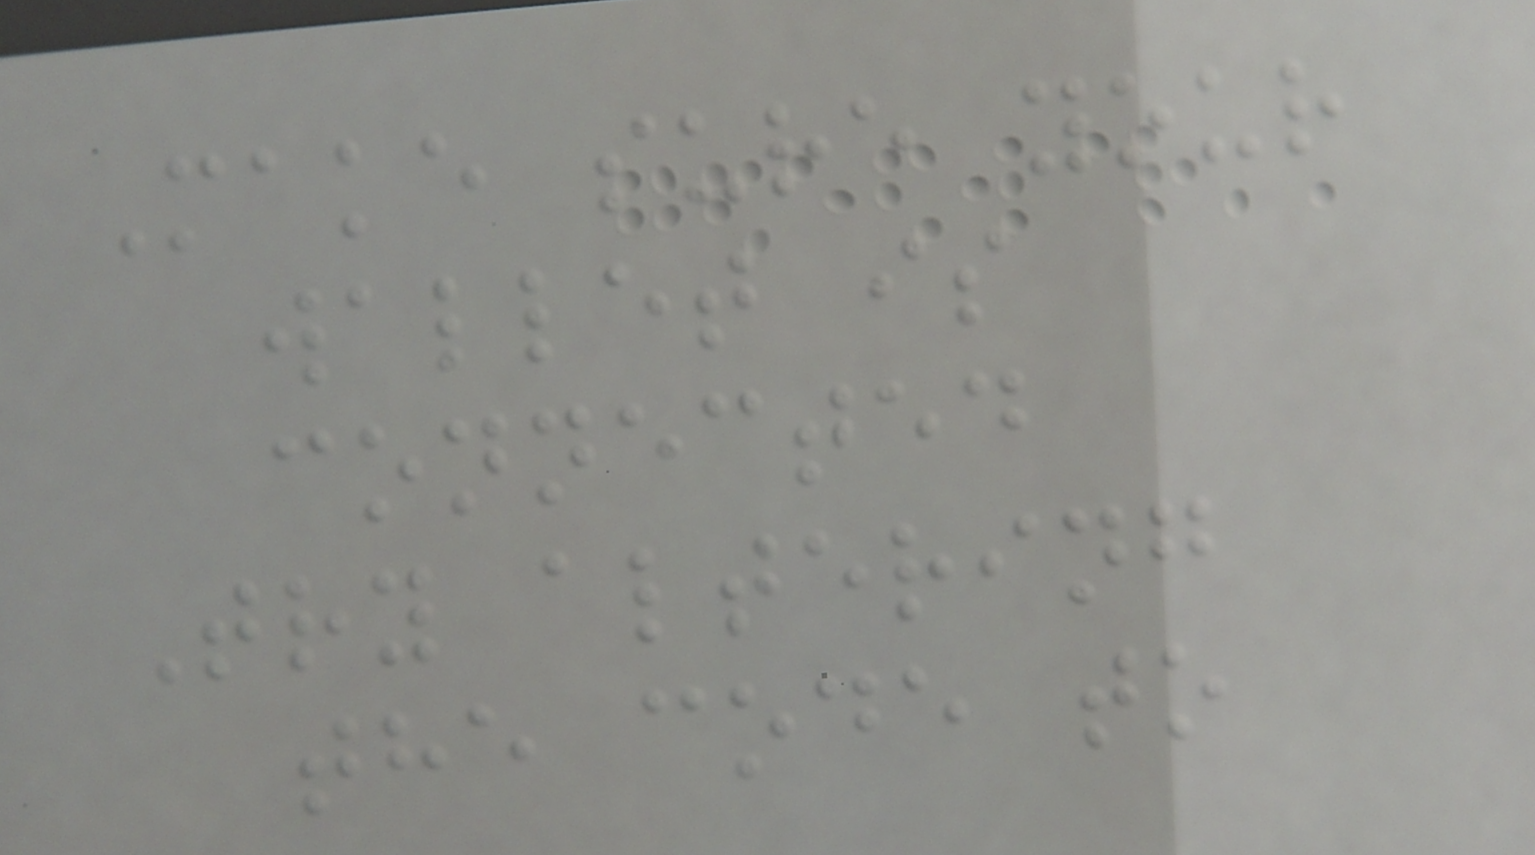Make sure your
wallet is
connected
Try altering
the code to
